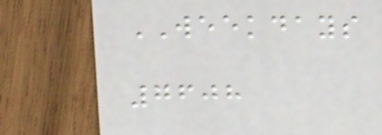WEEKDAYS
7608
